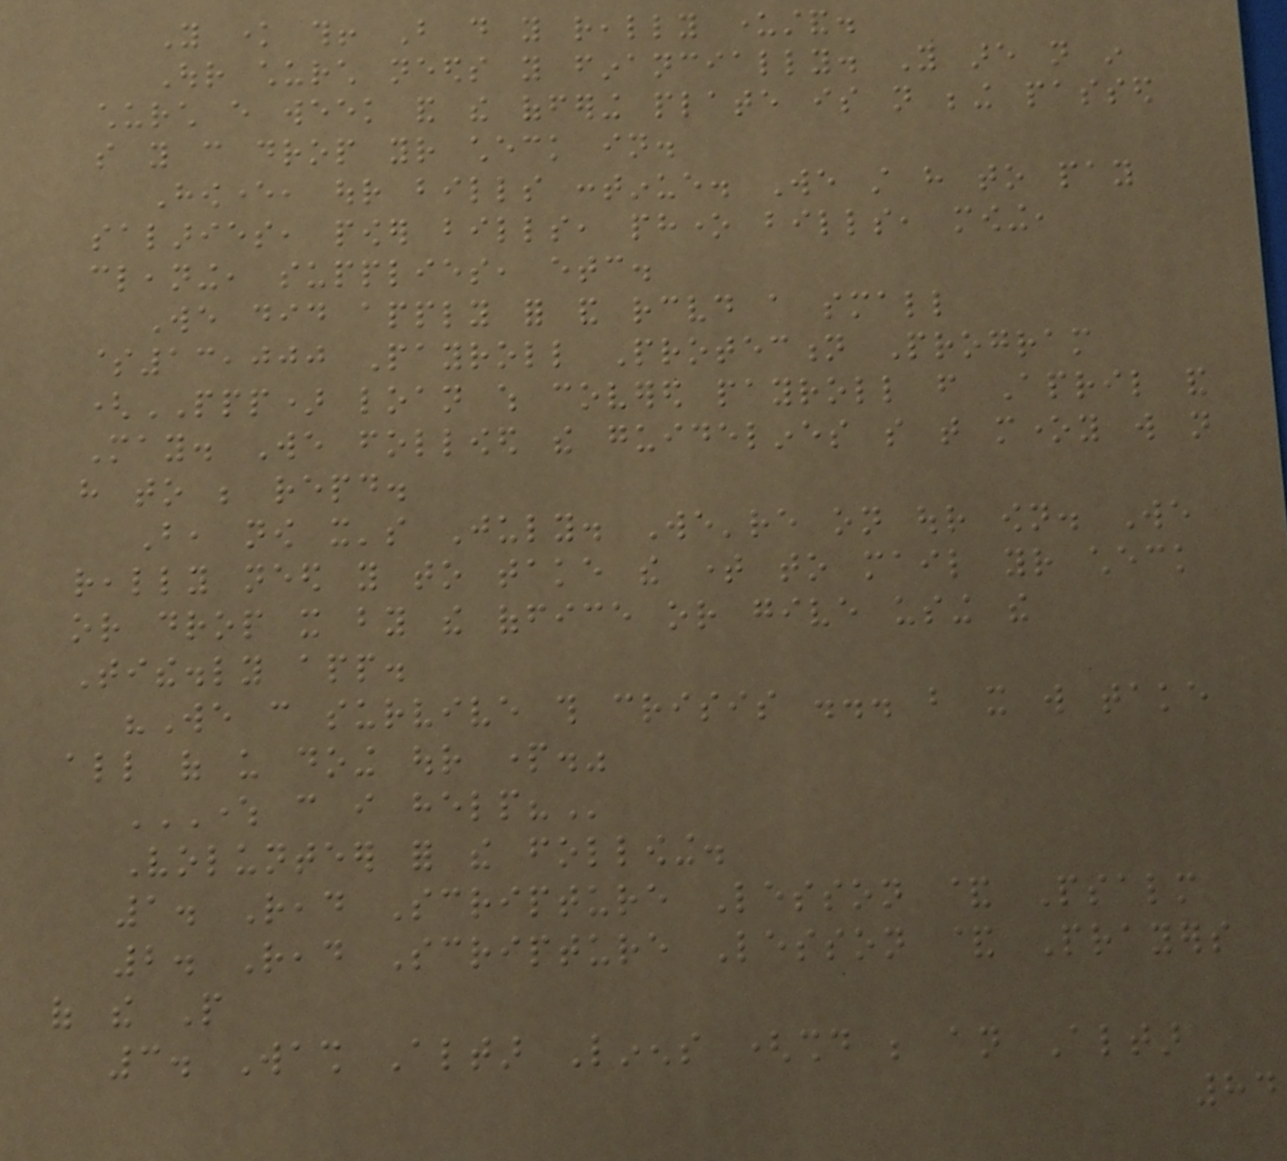You know this! But do you really understand.
Our church needs you financially. You are not in
church every week and the offering plate is not being passed
so you can drop your check in.
However, our bills continue. We still have to pay
salaries, power bills, phone bills, mowing,
cleaning, supplies, etc.
We did apply for and received a small
$13,000 Payroll Protection Program
(PPP) loan which covered payroll from April and
May. We followed the guidelines so that money will not
have to be repaid.
But, now it's July. We're on our own. We
really need you to take the time to mail your check
or drop it by the office or give using the
Tithe.ly app.
"We can survive this crisis ... but it will take
all of us doing our part."
WHERE CAN I HELP?
Volunteer for the following.
1. Read Scripture Lesson & Psalm
2. Read Scripture Lesson & Prayers
of the People
3. Wash Altar Linens (should be an Altar
84
